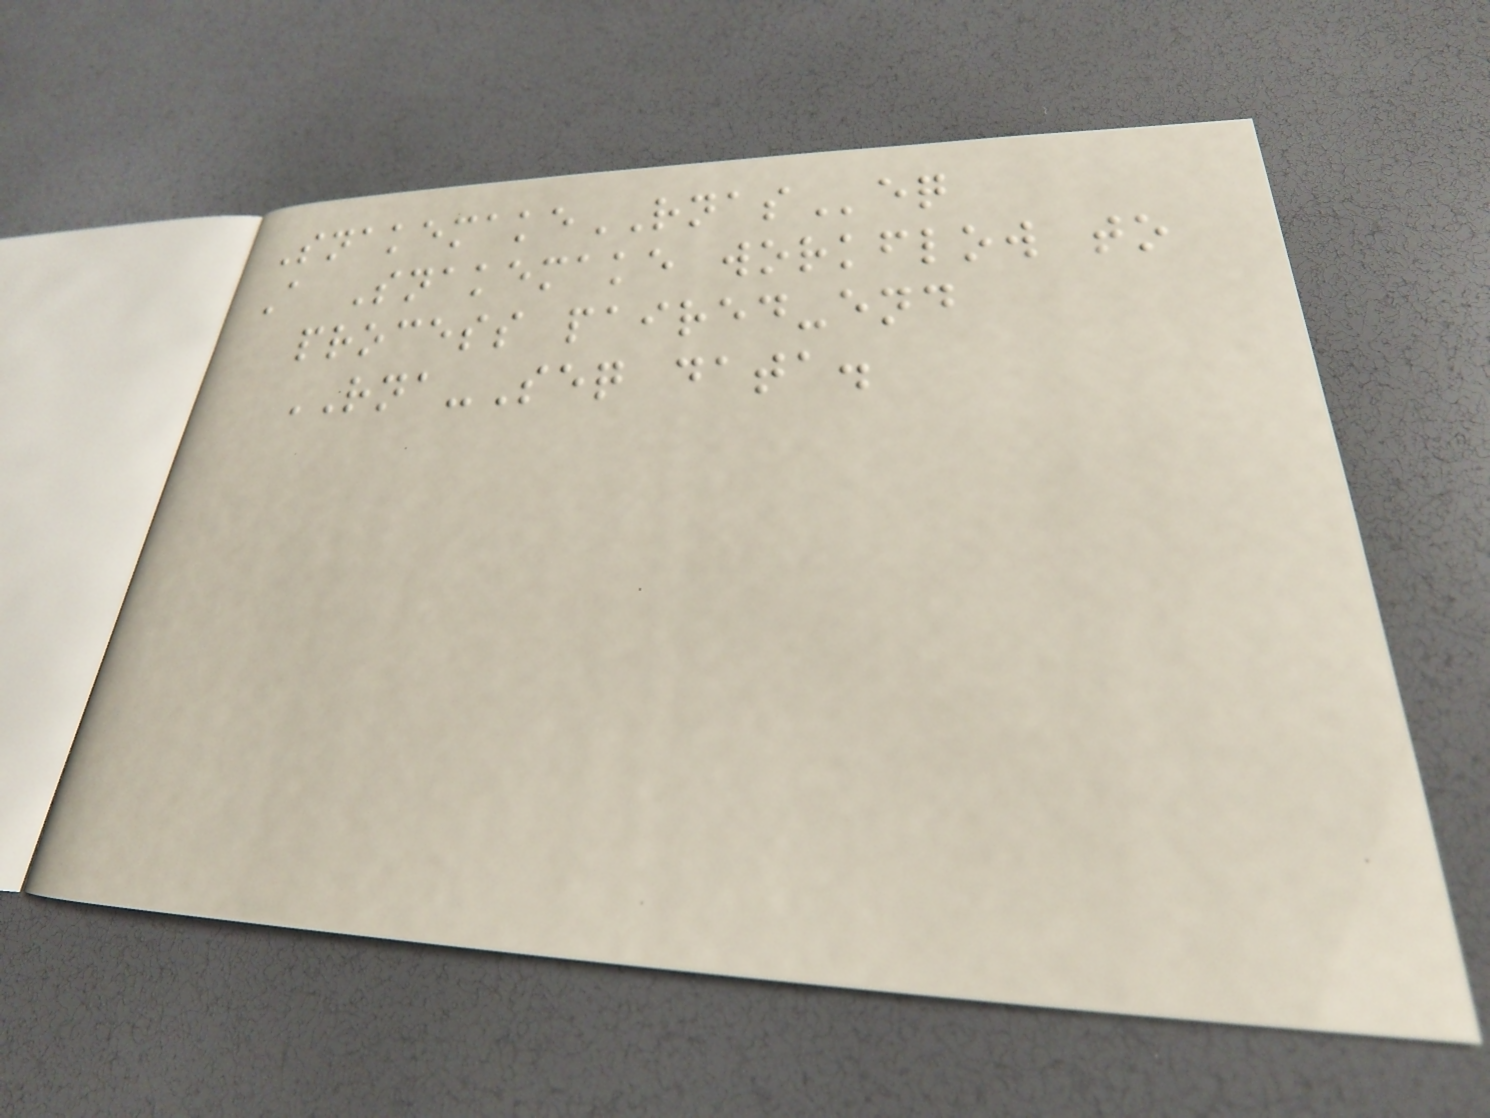SnakemakeRNASeq
A Snakemake workflow to
process paired-end
RNA-Seq data.
